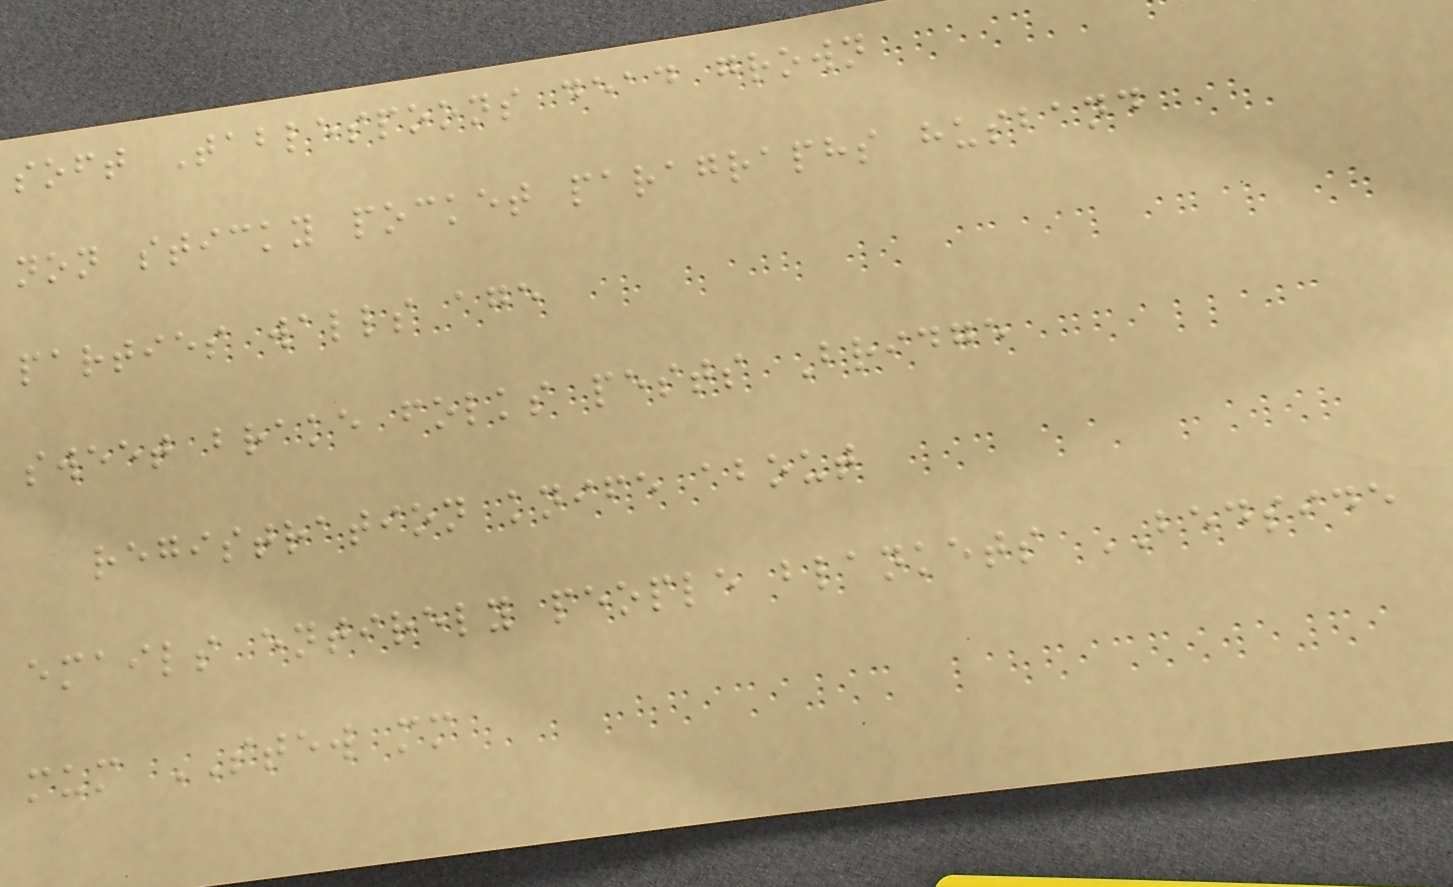soft Tablespoons dead grown
non sticky pocket paragraphs husband
parties walls age
sweet brake folks pests Bridge
registration knife about
emails entirely people blankets BEDSIDE
mum STEW mm
